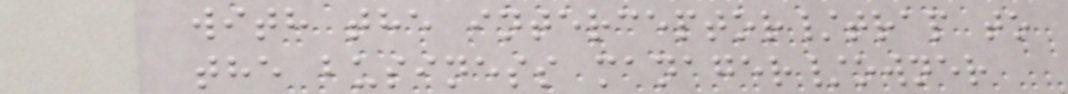with the interceptor/trap to
the business manager/owner
